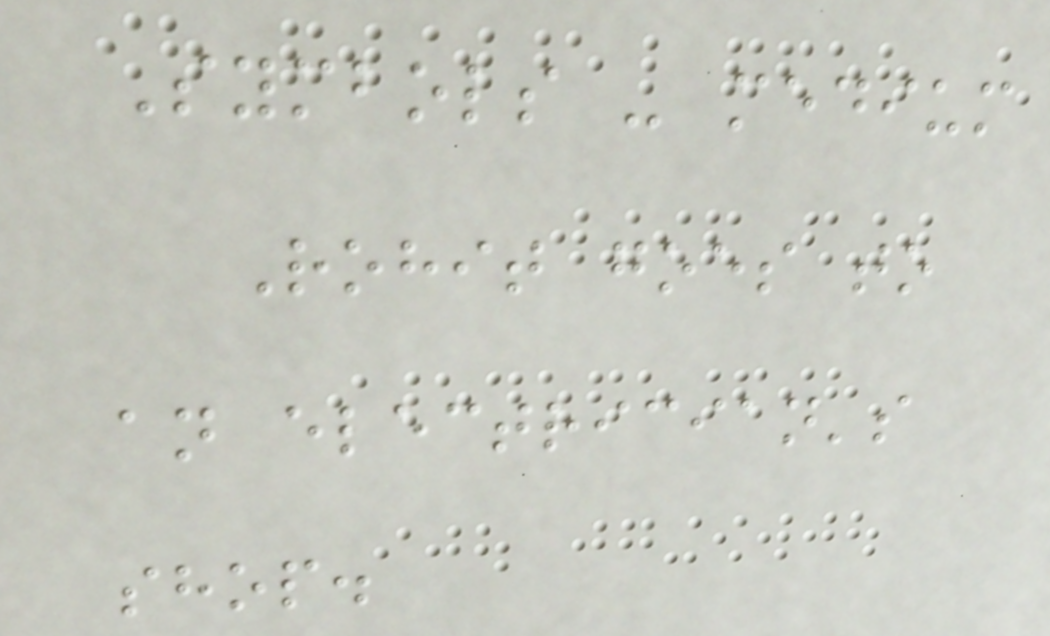Symbols - medium
Rohit goes to
an electrician's
shop.
